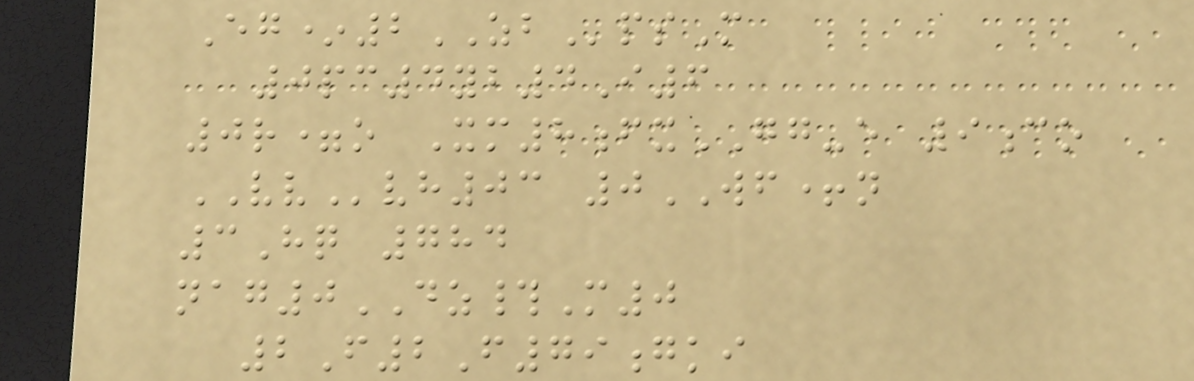Eg*2ZBpsM
0pc4yb4I6
0r=o Xm8fxGG-e 9co
VVvh03 0WF+n
3Hq 784
nag0DZ#M0
2F2F79gki
